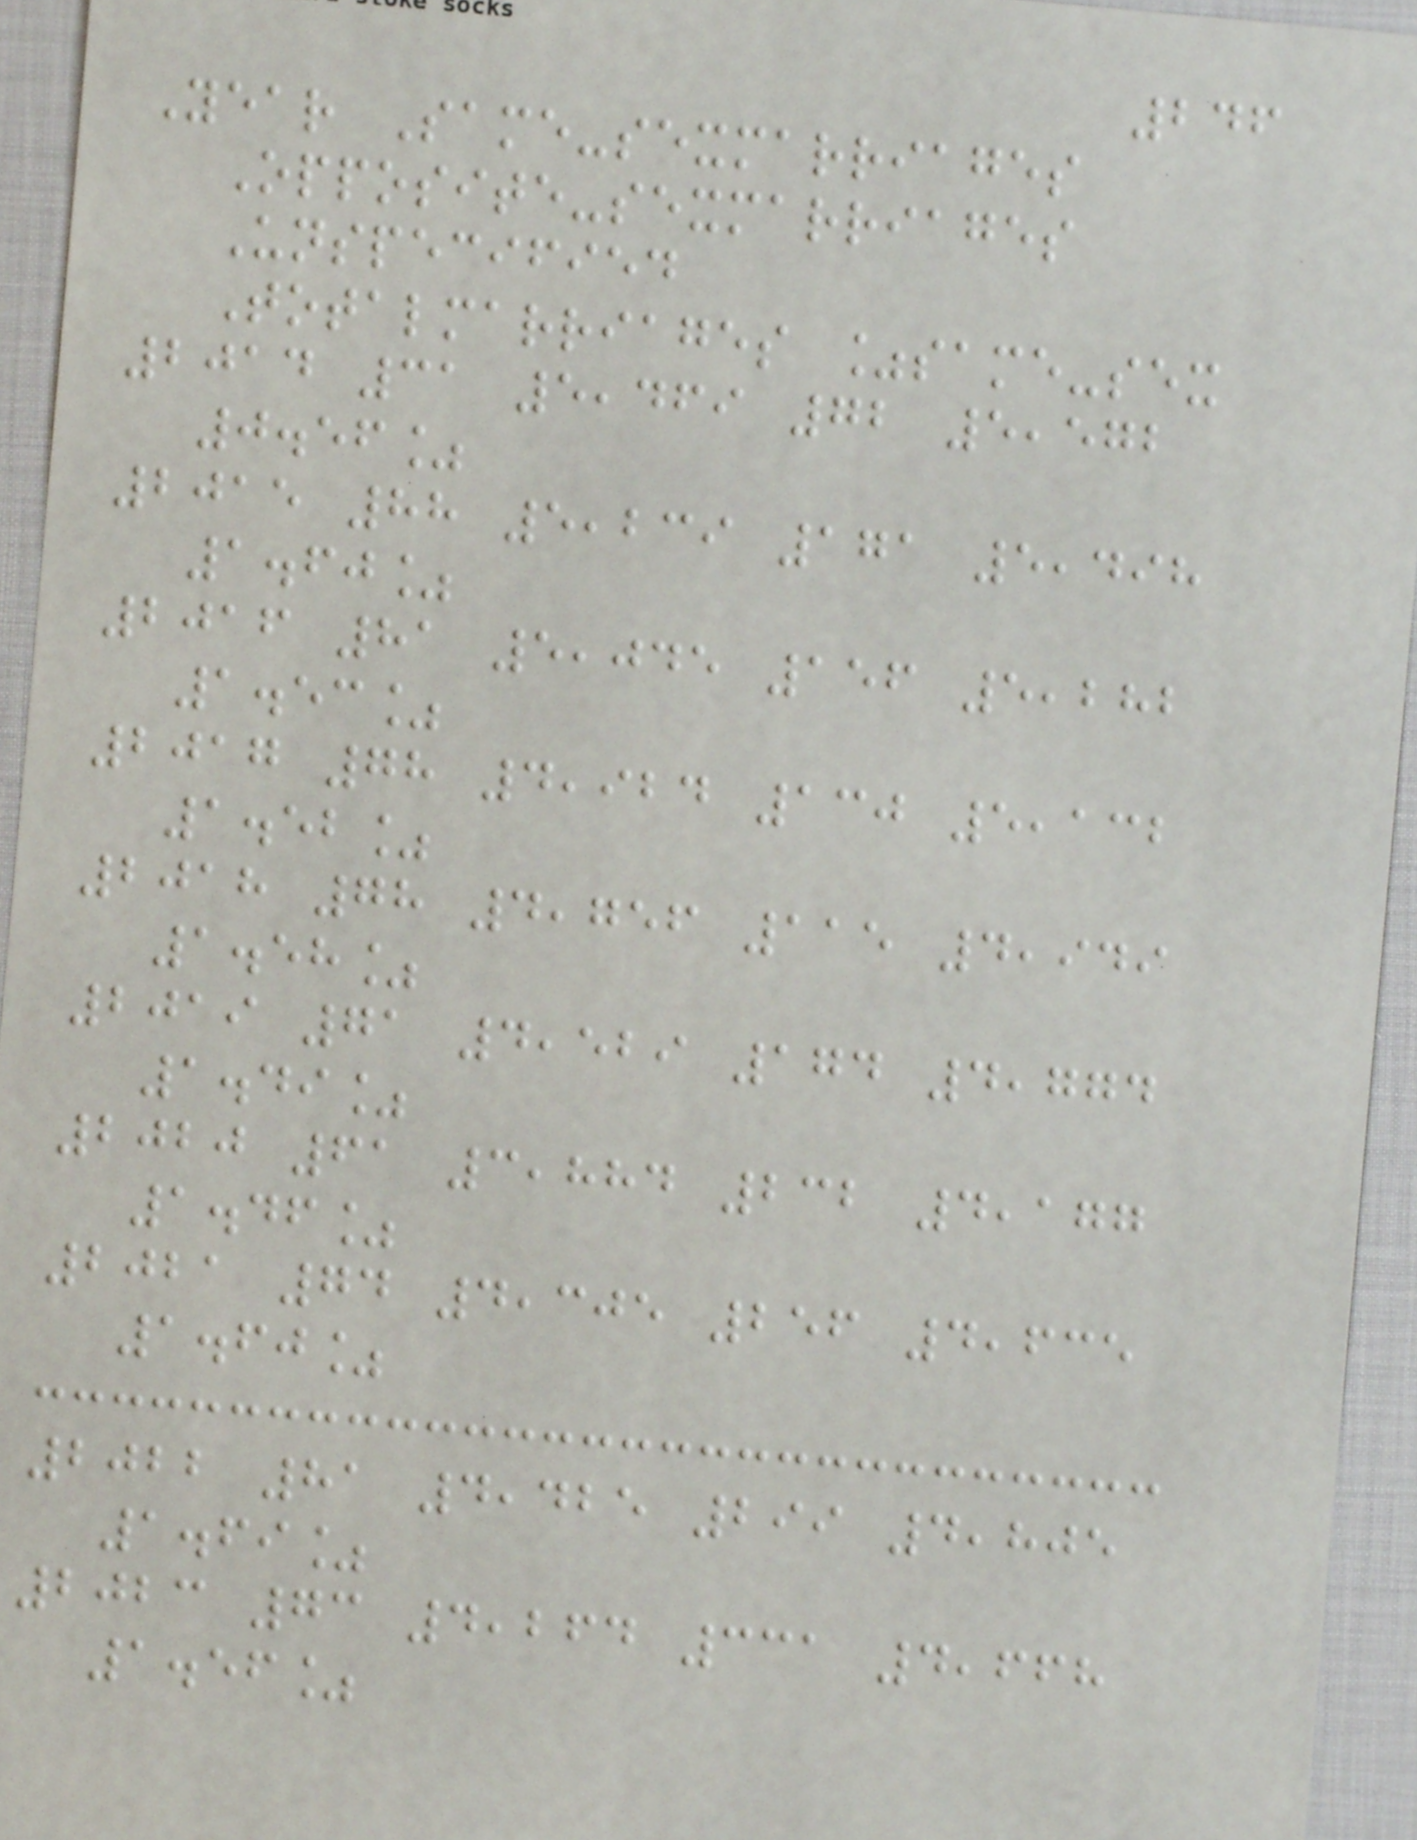246
Year Same-sexmarriages
Opposite-sexmarriages
Unspecified
Totalmarriages %same-sex
2014 31 5,469 72 5,572
0.56%
2015 88 5,239 171 5,498
1.60%
2016 81 5,045 156 5,282
1.53%
2017 78 4,924 130 5,132
1.52%
2018 78 4,756 115 4,949
1.58%
2019 71 4,529 174 4,774
1.49%
2020 61 3,884 232 4,177
1.46%
2021 74 4,305 256 4,635
1.60%
2022 81 4,425 299 4,805
1.69%
2023 73 4,264 331 4,668
1.56%
